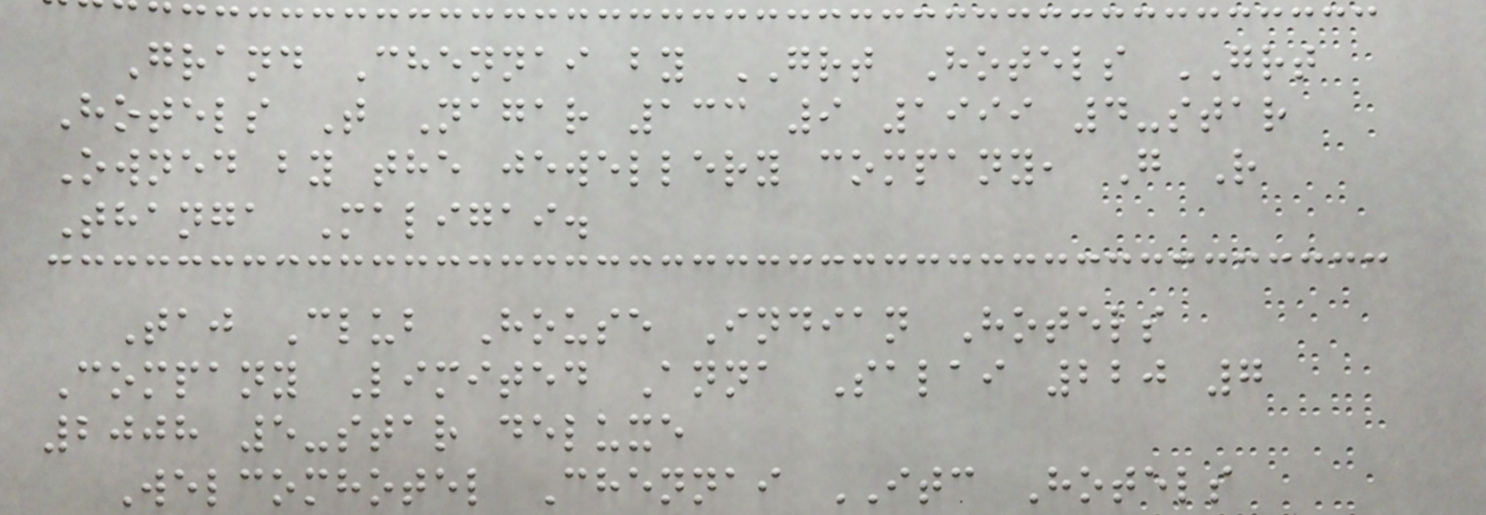Grand Chennai by GRT Hotels GRT
Hotels T Nagar 133 9 1999 4-star
Owned by the jewellery company, G R
Thanga Maligai.
Taj Club House Indian Hotels
Company Limited Anna Salai 220 7
2008 5-star deluxe
Welcomhotel Chennai ITC Hotels
